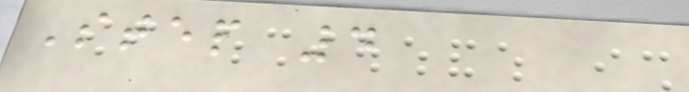Step 4
